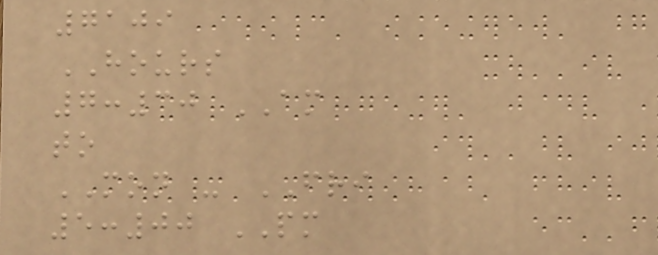7109
HOURS
7:30 AM
to
MON - FRI
5:00 PM
